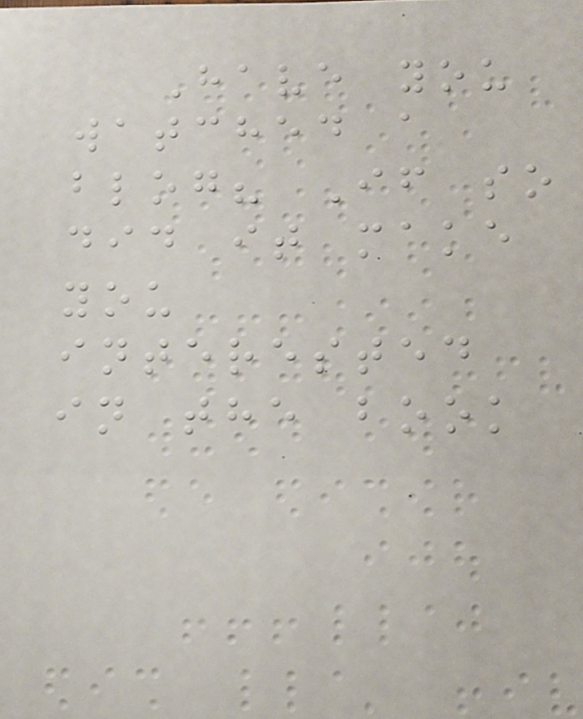Have you
watched a
blog? If so
did it make
you
interested
in the book
